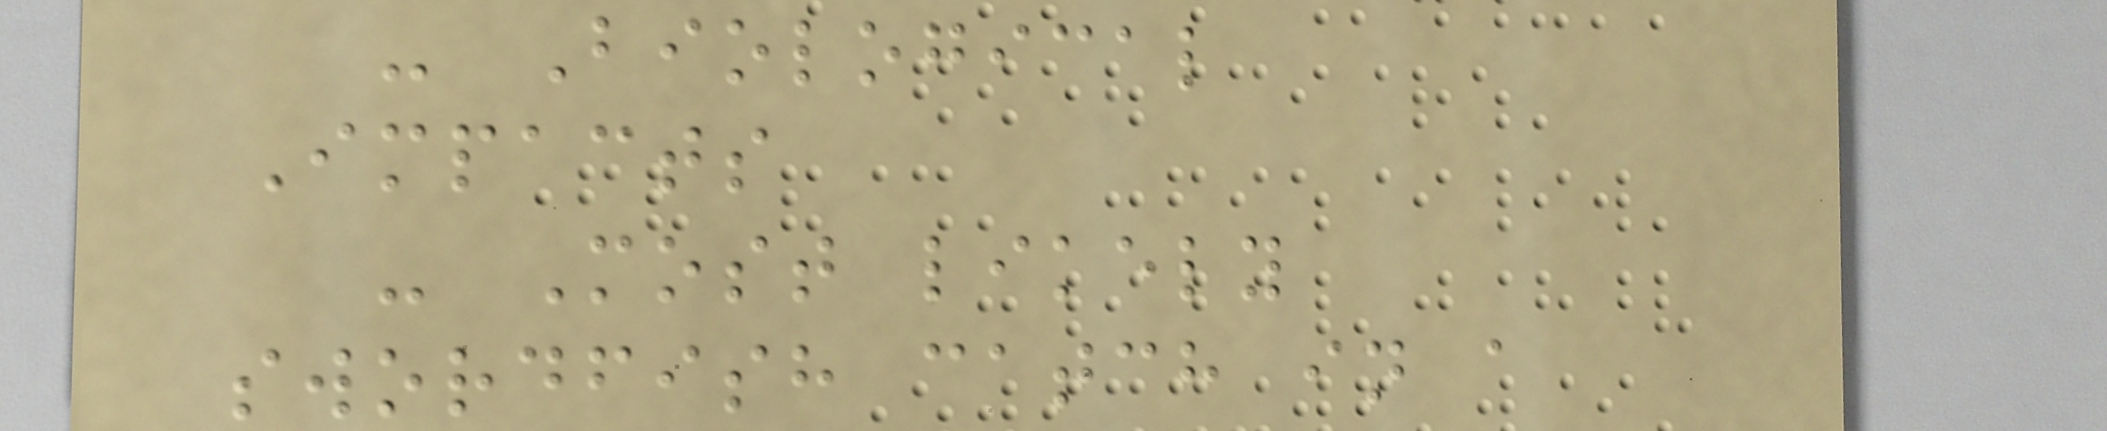- Biological
Impacts
- Most likely
swordfish catch in a
